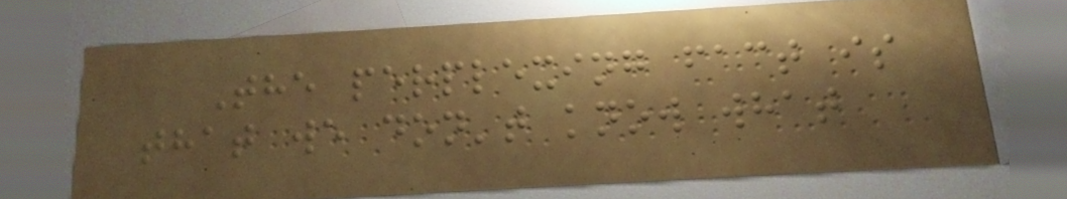The perplexing fact is
that we don't know what
